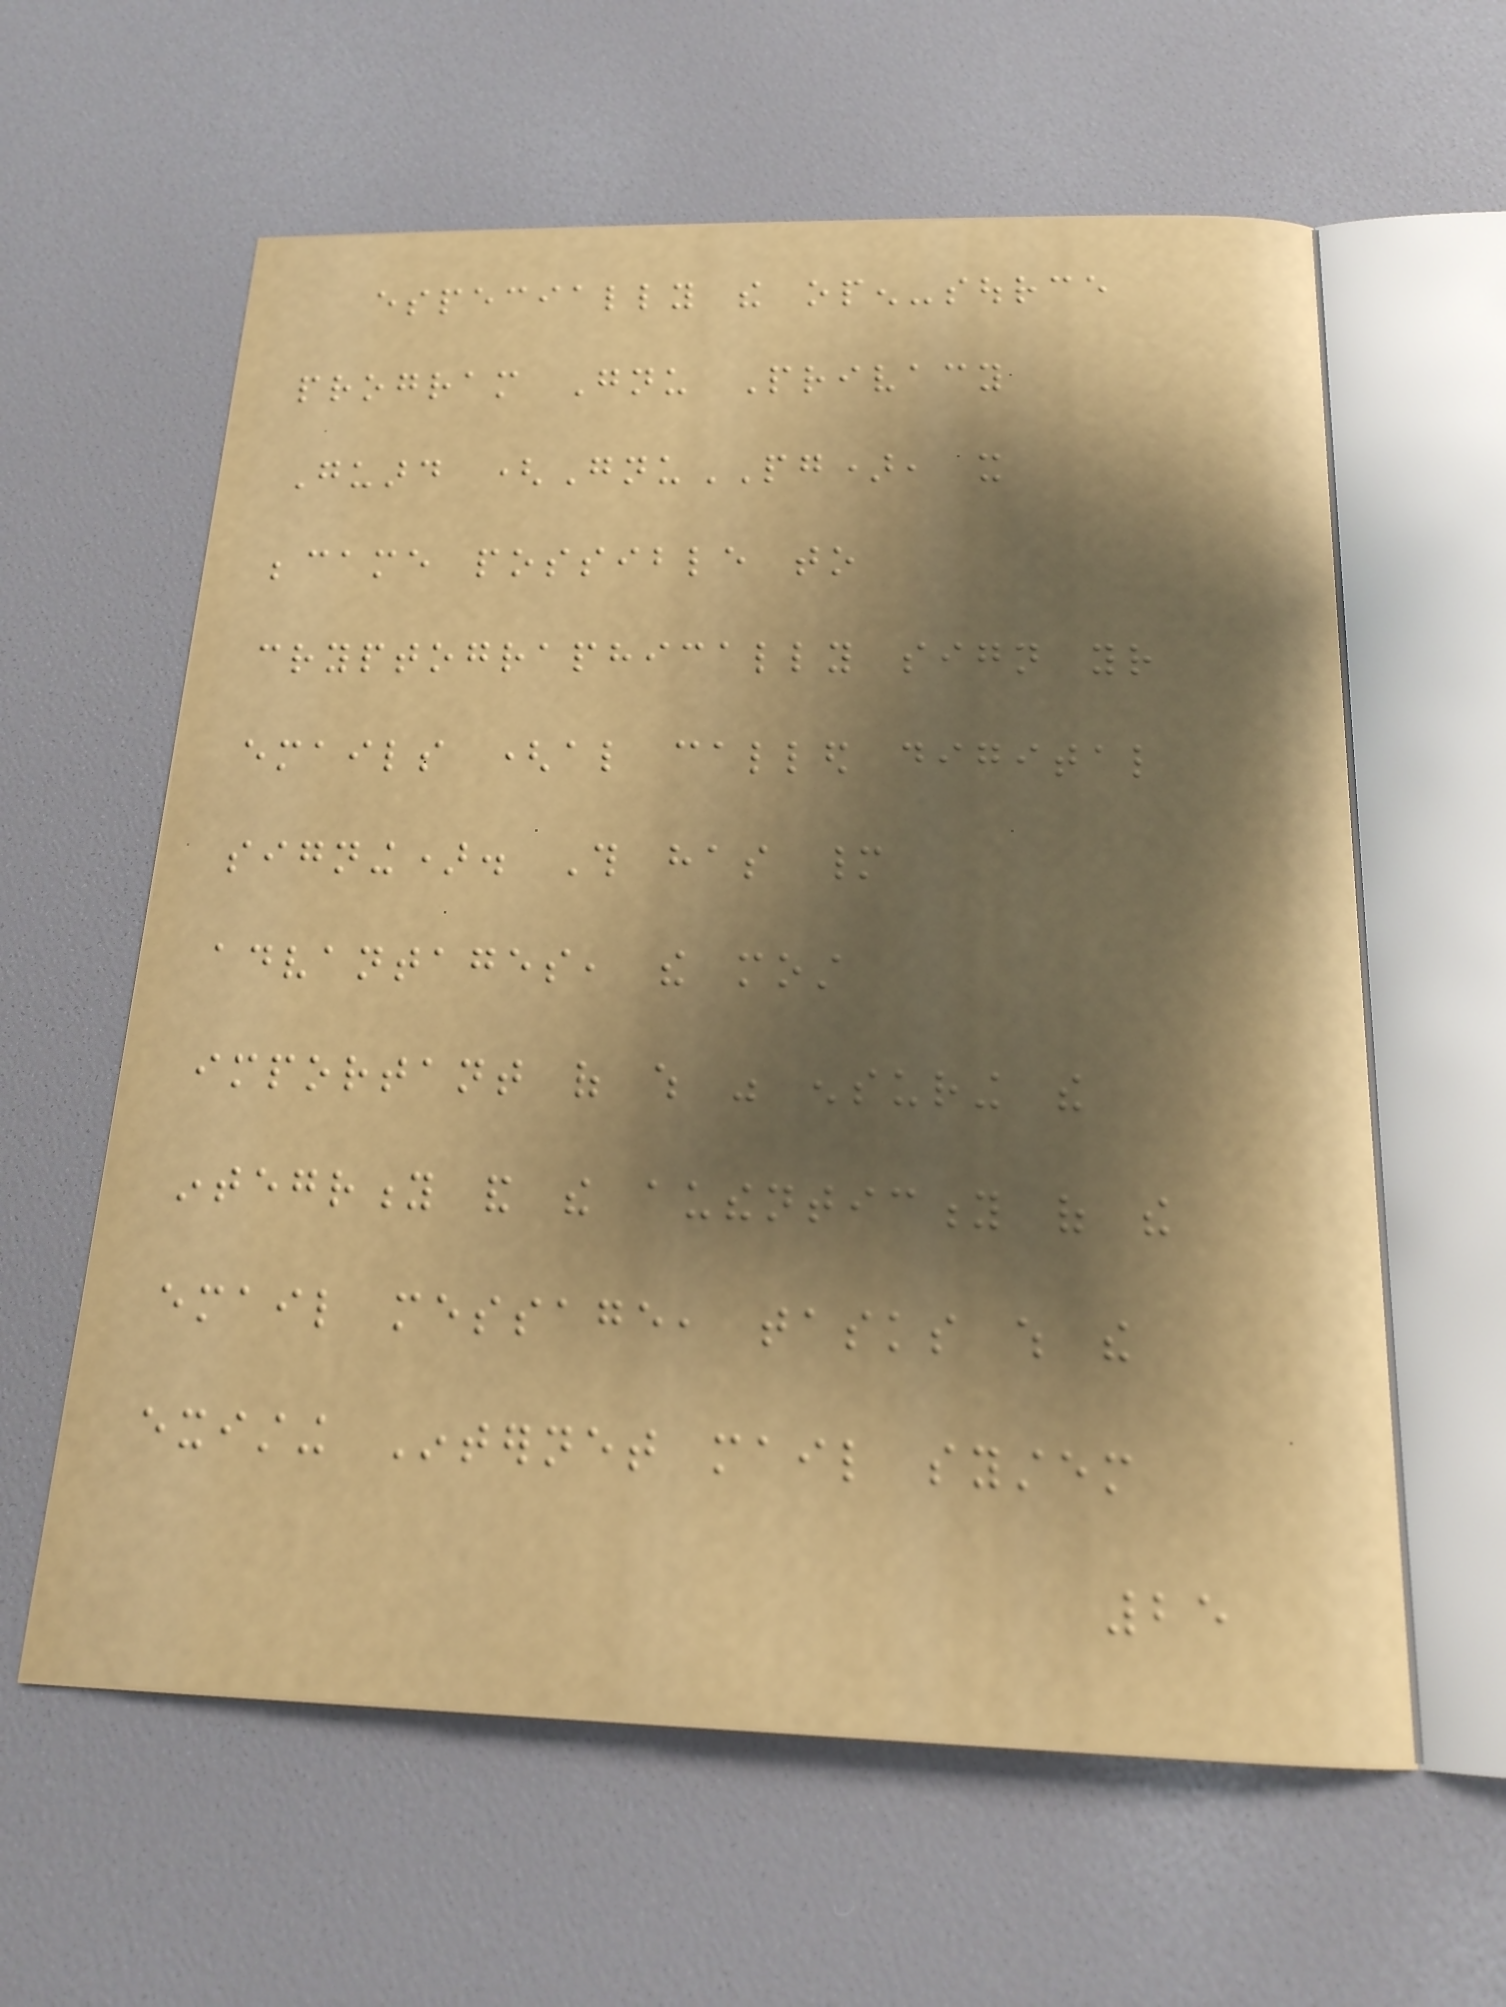especially the open-source
program Gnu Privacy
Guard (GnuPG), it
became possible to
cryptographically sign your
emails (also called digital
signing). This has many
advantages, the most
important of which was ensuring the
integrity and the authenticity of the
email message, tasks which the
existing Internet mail system
25
